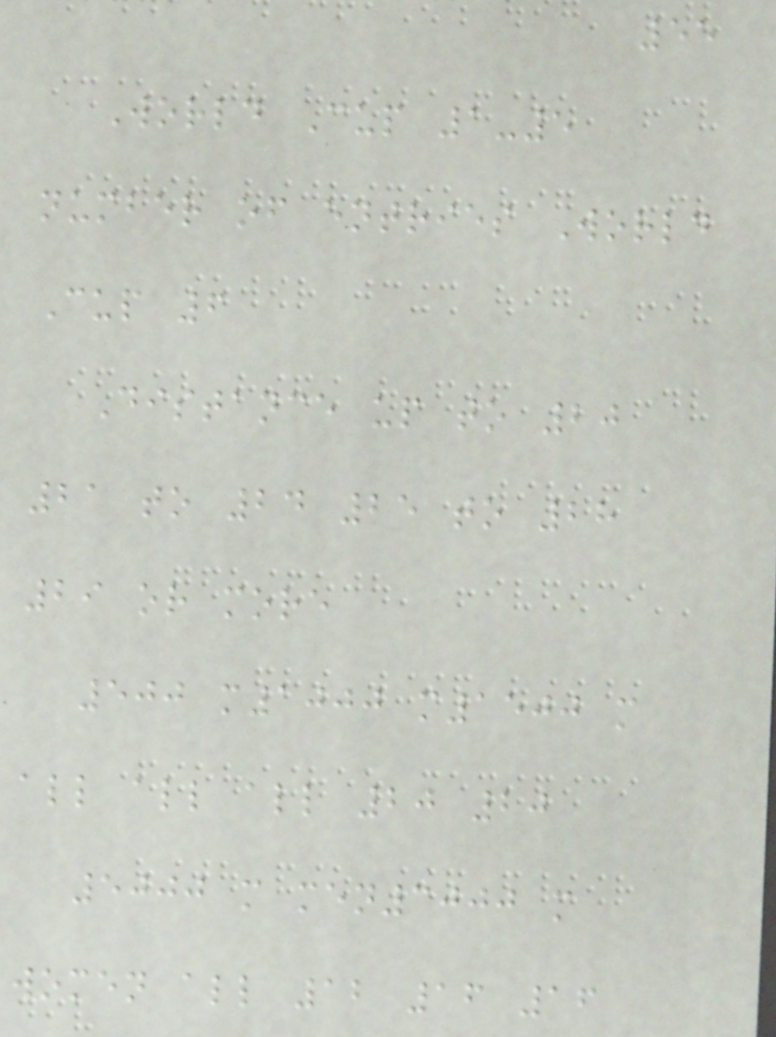55
World Cup 1-5
number of entries World
Cup 6
Distance up to 20
21 to 24 25 to 28
29 or more
500 m1000 m1500 m
all all all 20 20
5000 m men3000 m
women all 12 16 16
